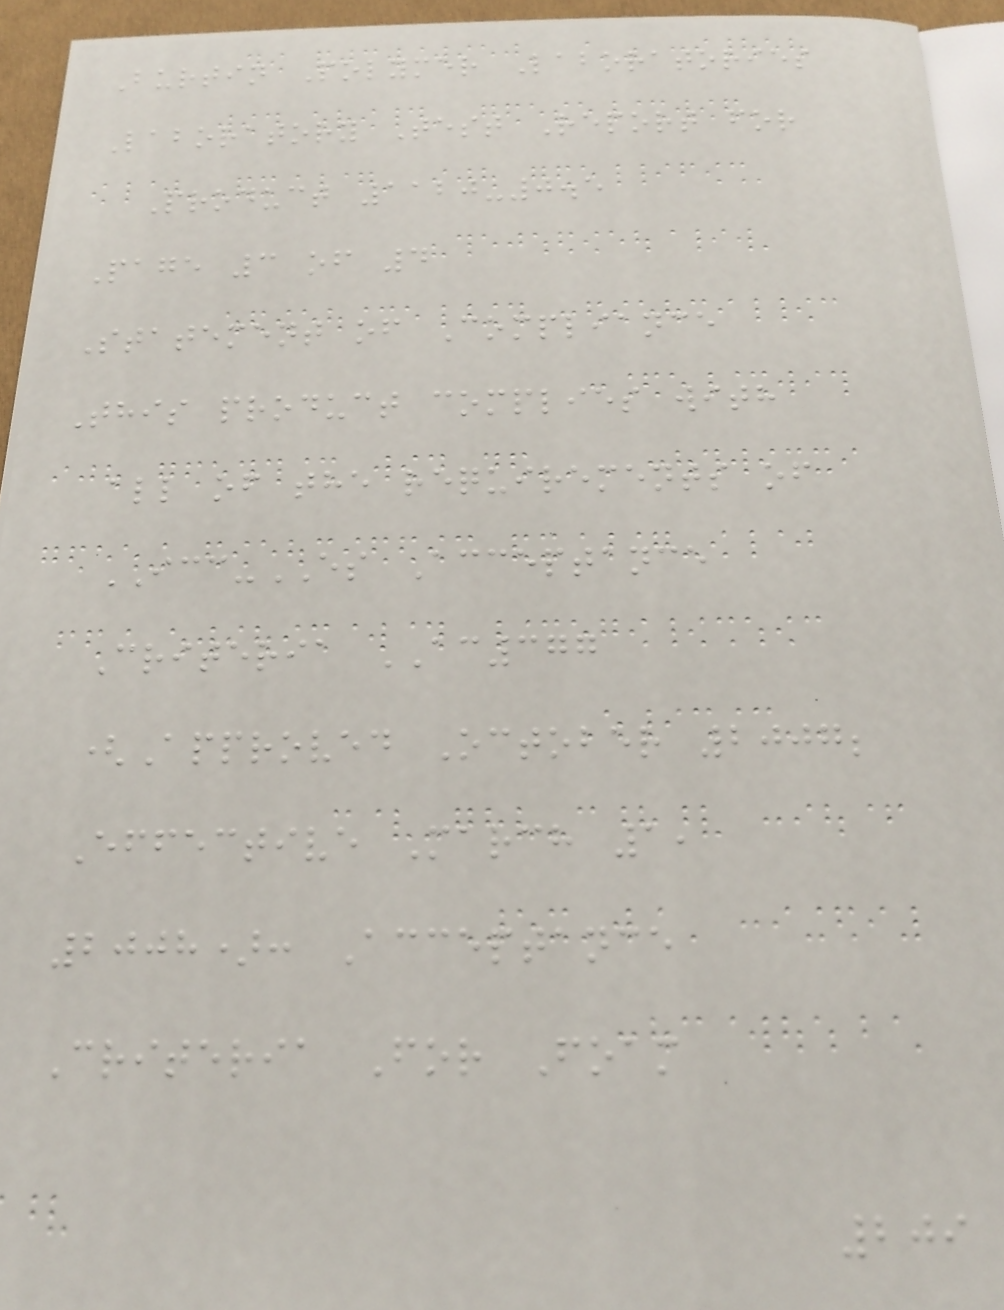Burtin Polymer Laboratories
Laboratory Test Report for
Product 1120-0.5
Page 3 of 4
Statement of Compliance
This product complies with
all of the requirements of
ICC-ES Acceptance
Criteria AC377
(Approved October 2007;
Effective March 1,
2008): Acceptance
Criteria For Foam
209
